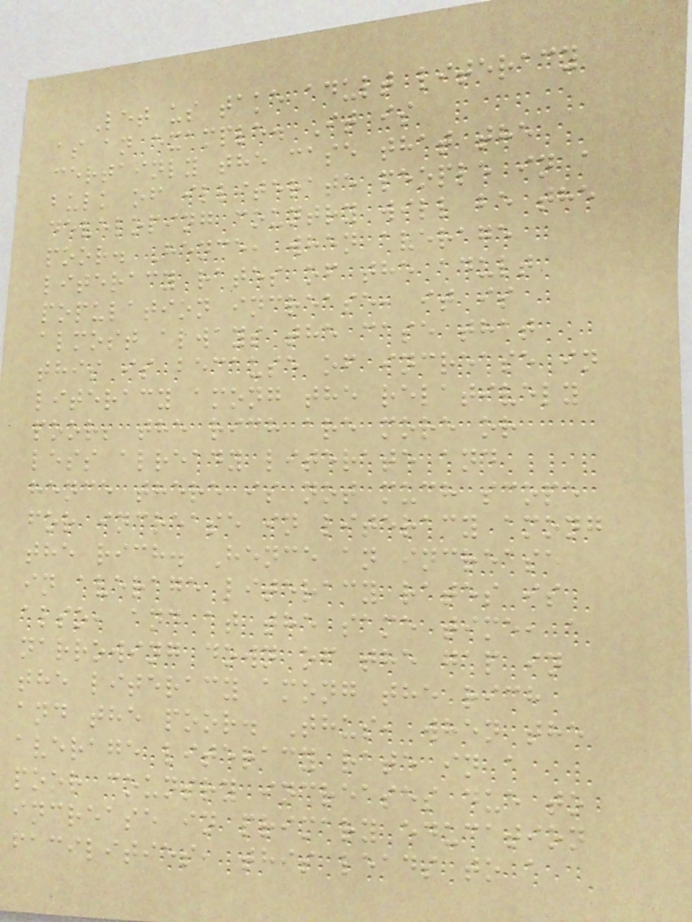Let us take adult literacy
as an example. It is
certainly the case that the
bulk of illiterate people in a
developing country will be the
poor. Hence, when average
literacy rates of the adult
population increase, it is
almost always the case that
this is because of increase in
literacy among the relatively
poor; the rich are more or
less already literate and
hence there is not much scope
for increase in literacy among
the rich. Hence an increase
in average literacy rates is
also, and at the same time, a
narrowing down of the gap in
the literacy among the rich
and the poor. Thus, when the
average literacy rate in a
poor country increases due to
increase in primary education
facilities, this leads to a
